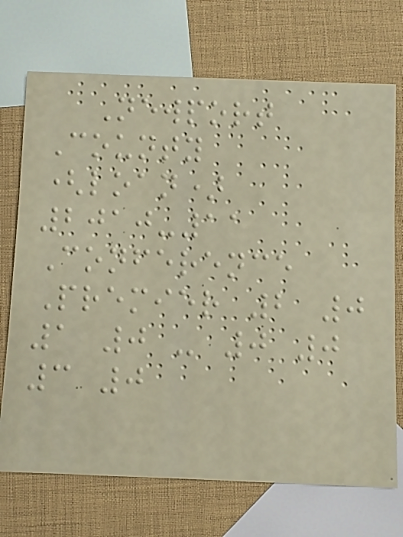Newport
County
(loan)
2010-11
Conference
Premier 2 0
1 0 - 0 0
3 0
